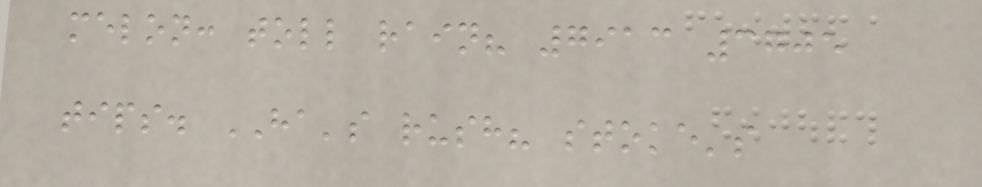melon: toll rain? 7913 3705
tips. HA's rush? stoke's
